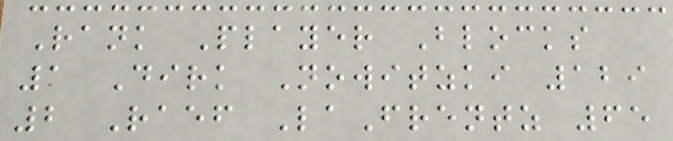Rank Player Blocks
1 Dirk Nowitzki 129
2 Raef LaFrentz 65
